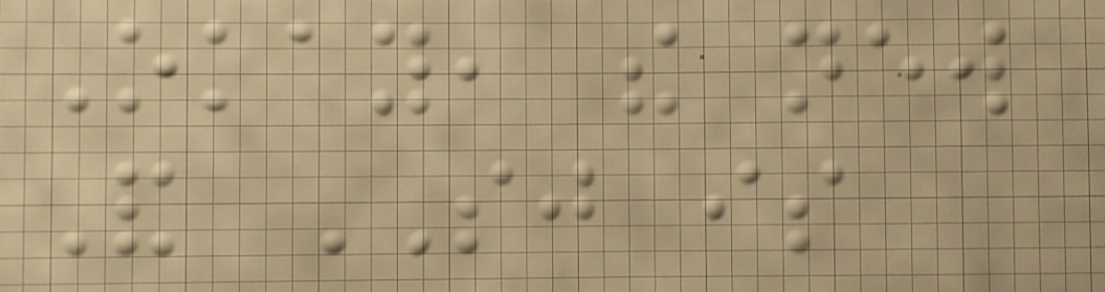Okay, the new
And SJ is
